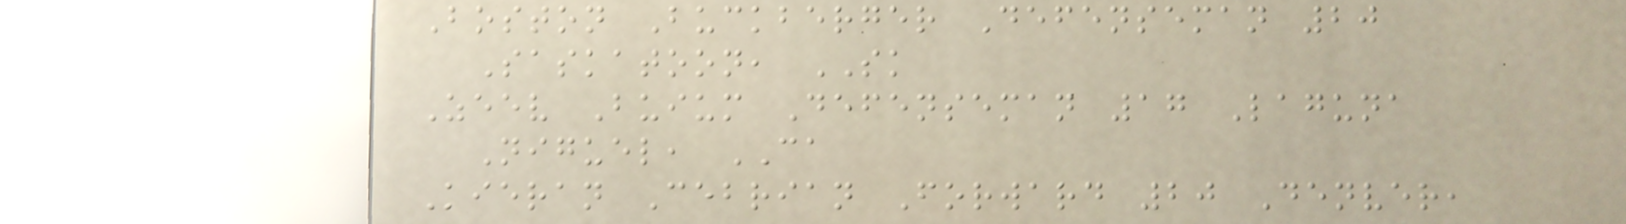Boston Buckberger Defenseman 20
Saskatoon, SK
Zeev Buium Defenseman 17 Laguna
Niguel, CA
Kieran Cebrian Forward 20 Denver,
